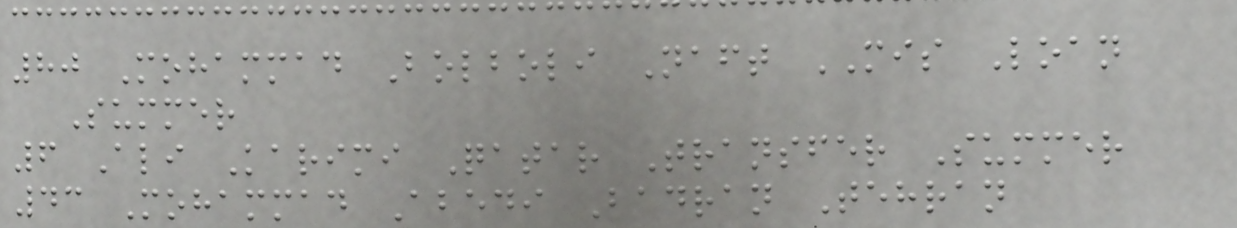80 Mohammad Bolboli Naft MIS Loan
Summer
6 Ali Karimi Qatar Transfer Summer
43 Mohammad Abedi Badran Tehran
